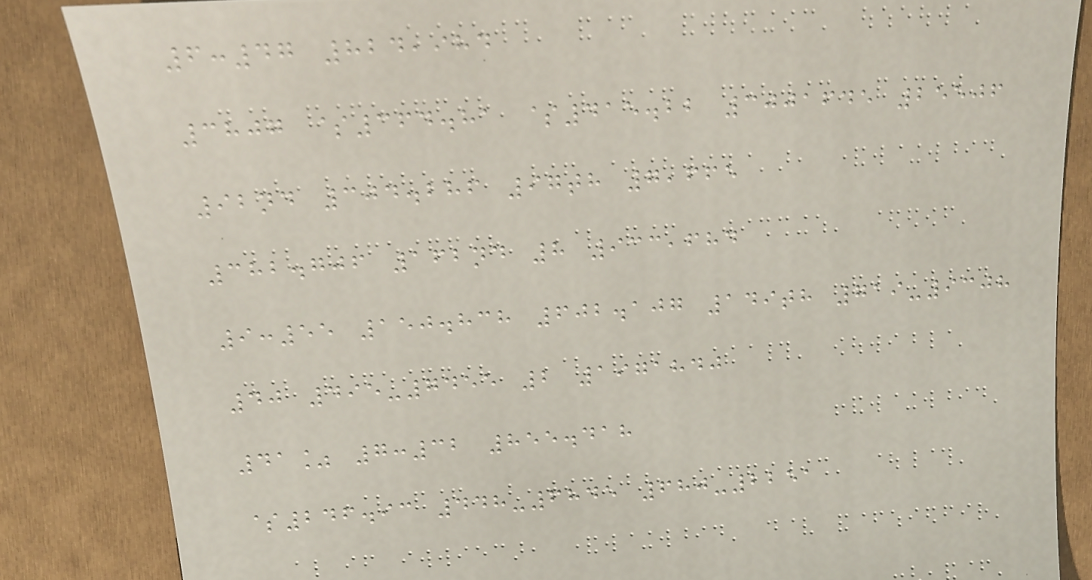6:47 824,984
3807 $364.81 $415.22 3001645 25506
92nd 304.286 97th 7,665
382.706 162nd 8 933,684
9:55 150.838 602.107 149th 719-9308
40 495-7455 2 1971840
41% 7:32 855.418
$246.93 448-6845 680-2251
